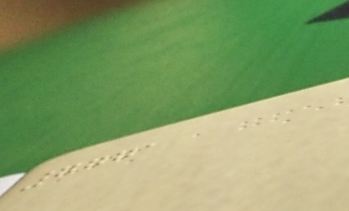7771
